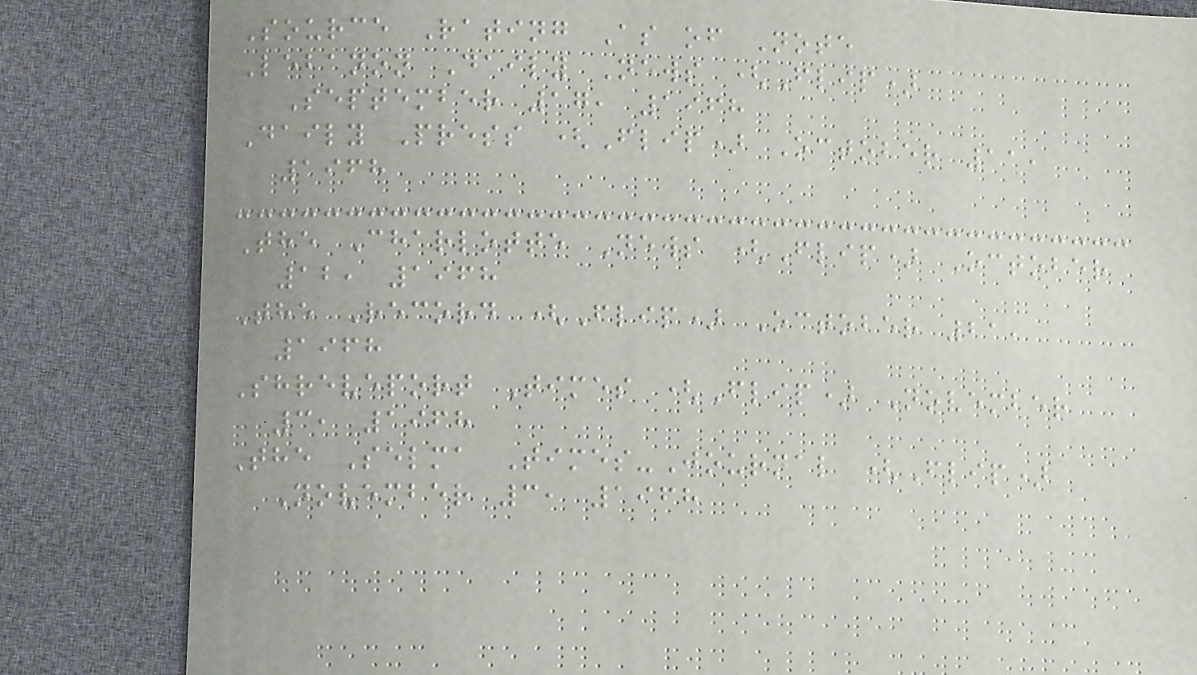Source Rating As of Note
Lebanon Daily News (Flip)
September 17, 1968
Daily Press (Flip) October 11,
1968
The Charlotte News (Flip) October
12, 1968
The Record (Flip) October 21,
1968
Shreveport Times (Flip) November
3, 1968
The Selma Times-Journal (Flip)
November 3, 1968
